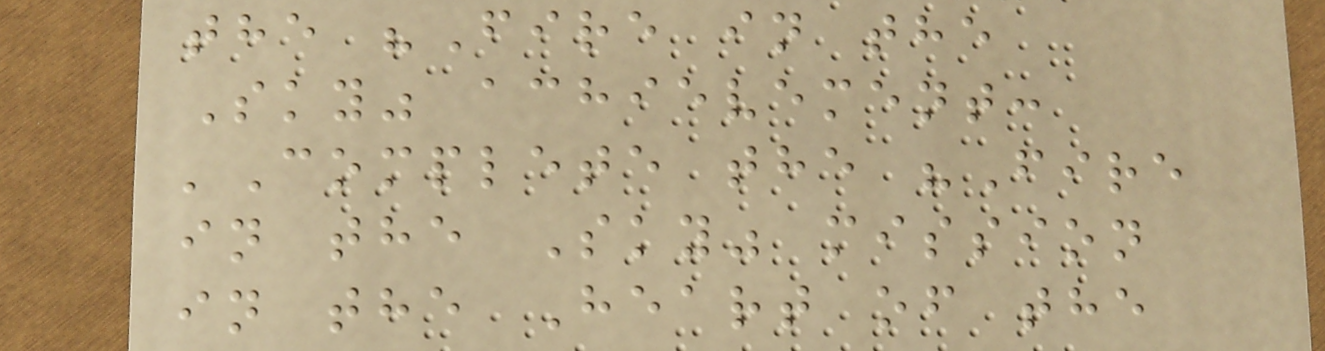the "Fire in the
Sky" achievement:
'Complete the "Fire
in the Sky" mission
in the Heart of the
